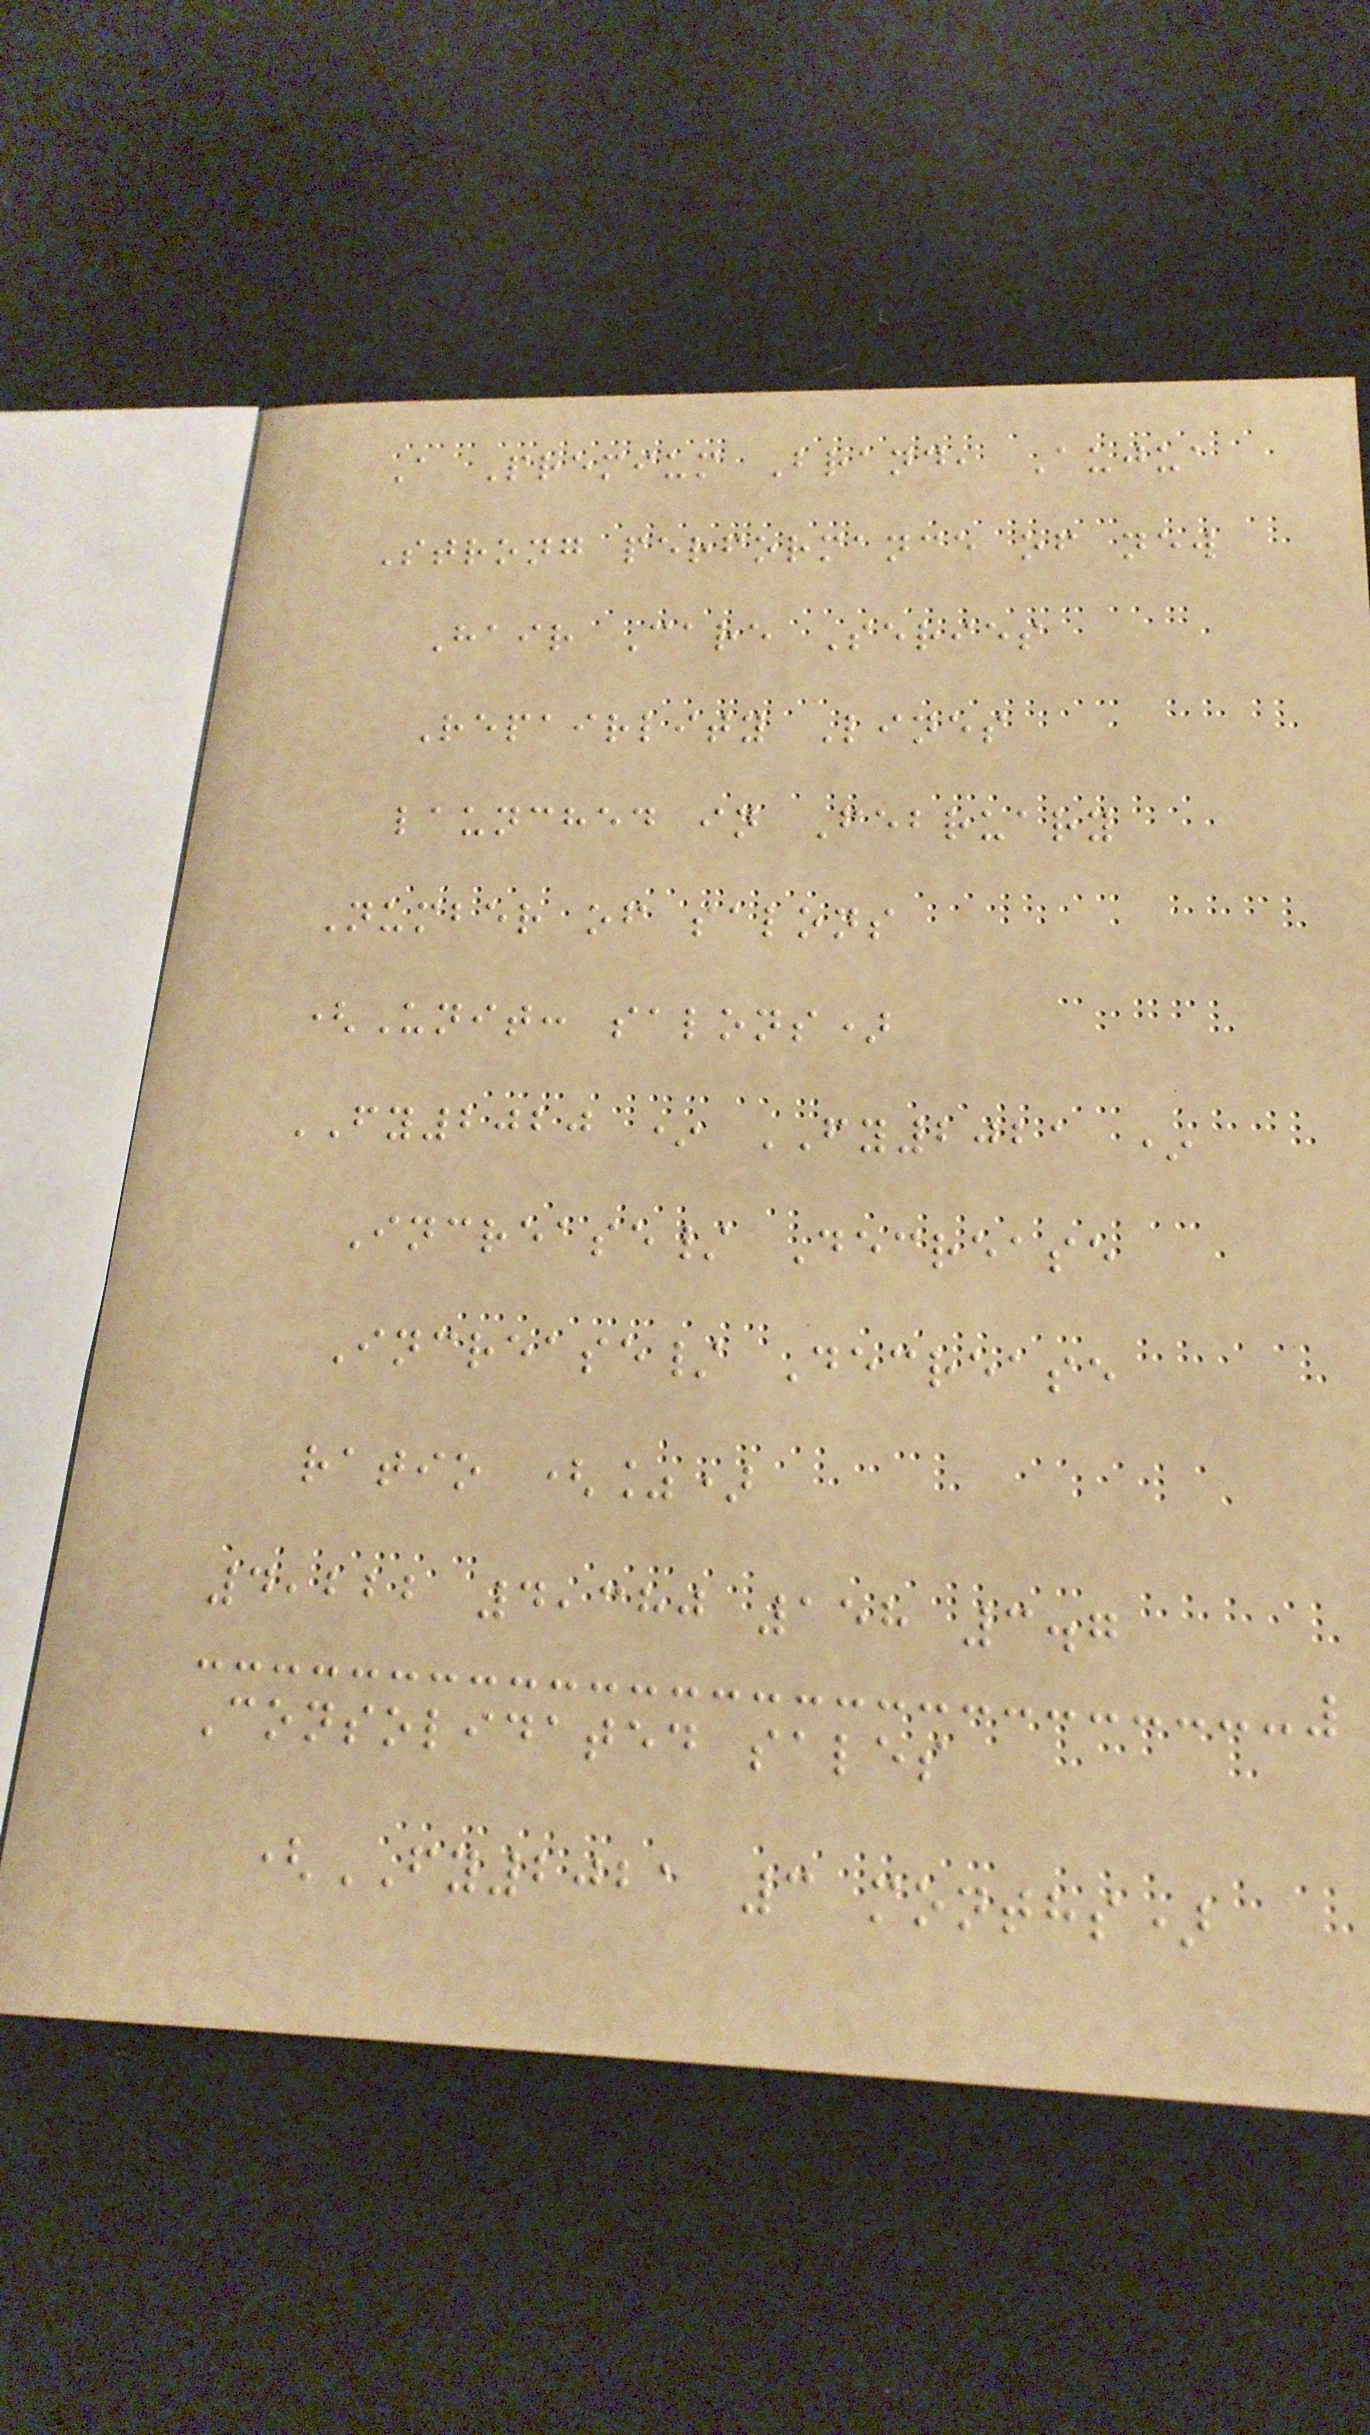A Premium Brand, Aujua
Strong performance of new
Hair Care Series
Repairlity Lines
launched in February
Number of salons
(Unit: salons)
FY2020 * FY2021 *
Increase/ Decrease
Increase/ Decrease
ratio (%)
4,222 4,380 158 3.7
Consolidated sales
(FY2021 3 months)
